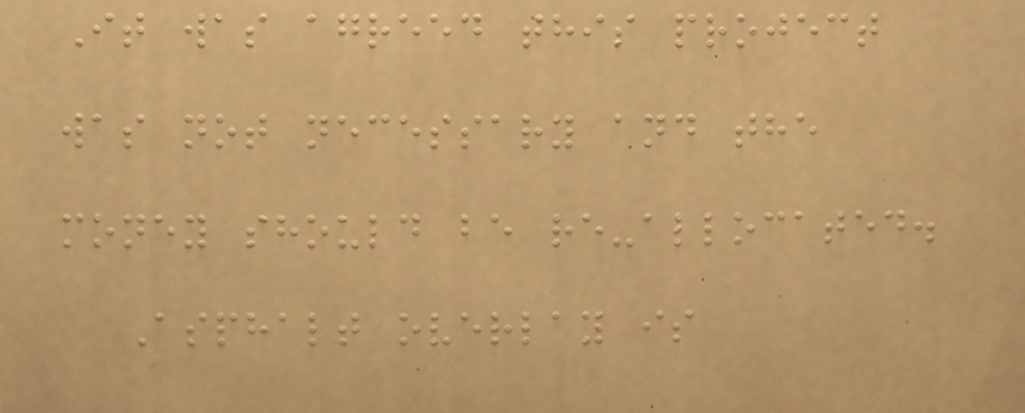It was agreed this project
was not necessary and the
money should be re-allocated.
Asphalt overlay is
